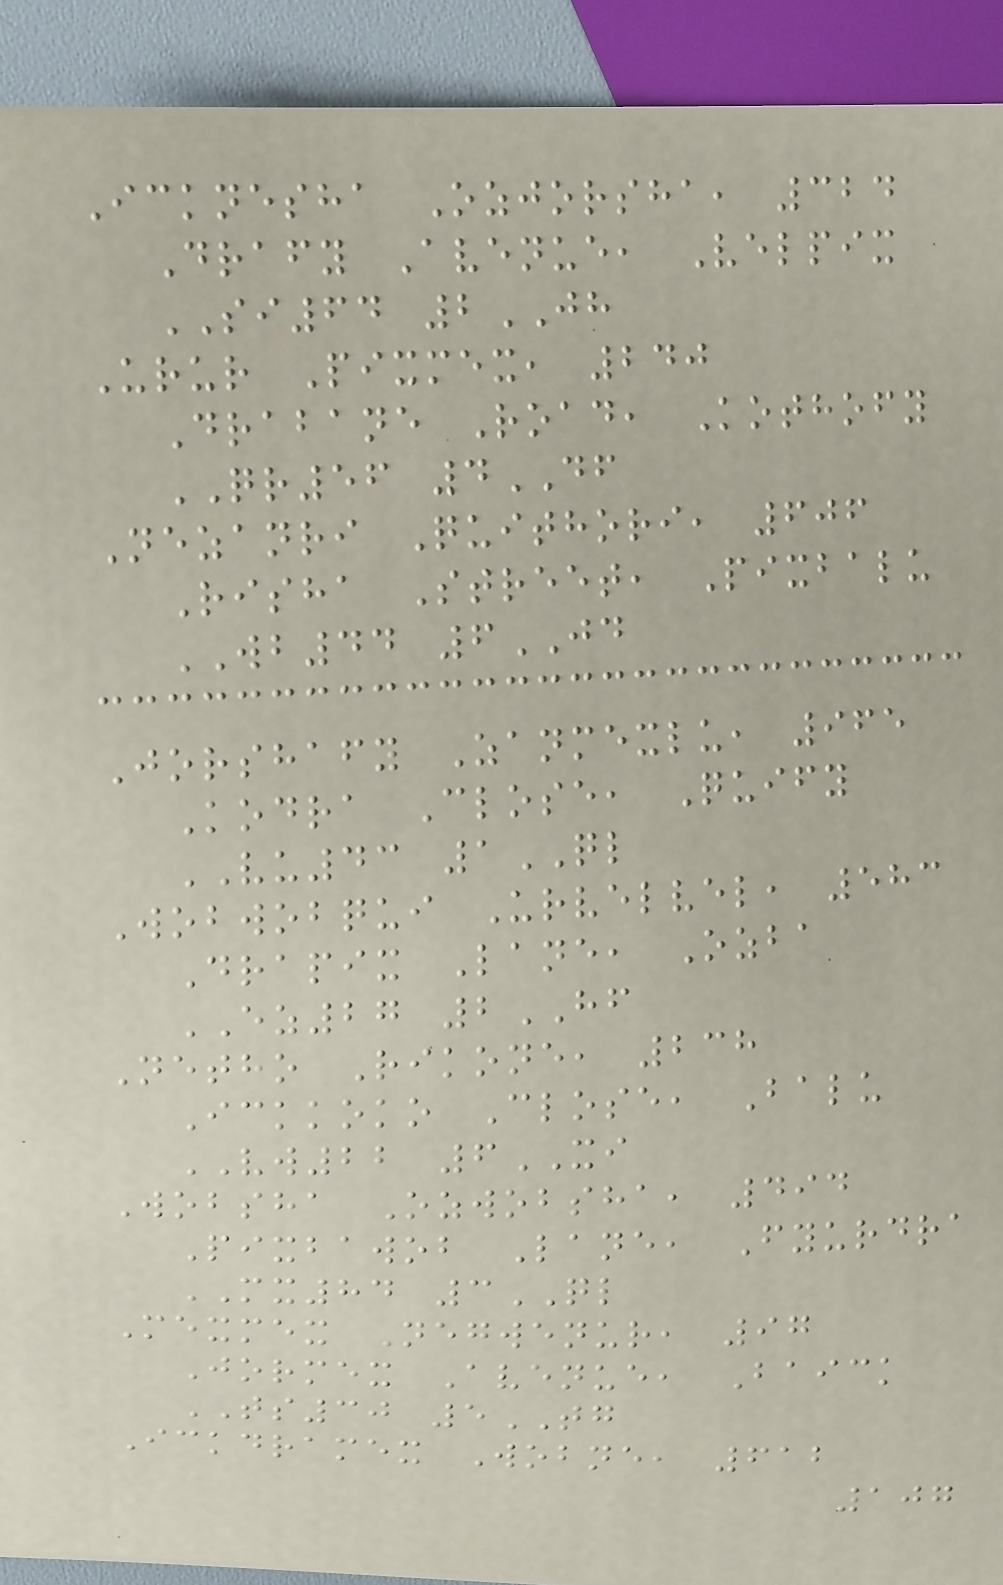Icknesha Ozjorsha, 324
Drafy Avenue, Velpix
SI64 2JH
Urur Pixmex, 240
Drabane Road, Kothofy
QR56 4DF
Nezanri Quithori, 606
Risha Street, Pixbalu
WB44 6JD
Jorshafy Zanmexlu, 965
Kodra Close, Quify
VU43 1QL
Wobwobqui Urvelvel, 583
Drapix Lane, Ozba
EZ27 2HF
Netho Rikone, 238
Ickkoko Close, Balu
VW22 6XI
Wobsha Ozwobsha, 494
Pixbawob Lane, Fyurdra
MX84 3QL
Mexmex Negwenur, 97
Jormex Avenue, Baick
TS30 5TG
Ickdramex Wobne, 612
107
